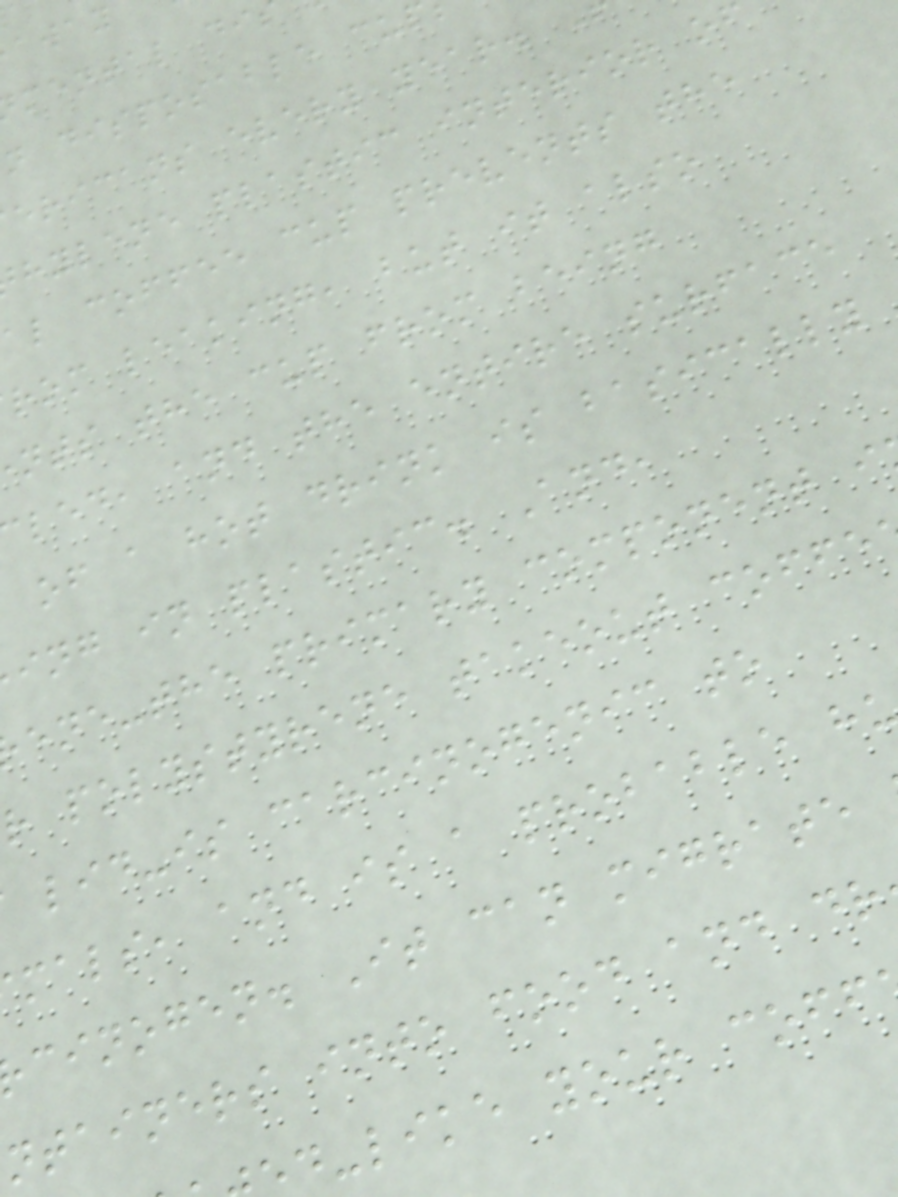mental di
n disposable cu
ericans every year.
hylene plastic interior of
al coffee cup prevents the
rom leaking, but it also
nts the cup from being
led, and the entire surface
of a hot drink is basically
ing in plastic. And,
ene-the primary component i
r polystyrene takeout coffe
lid-is carcinogenic to
mals, and is a probable h
cinogen. It can migrate
ntainers into food and dr
d-like your coff
